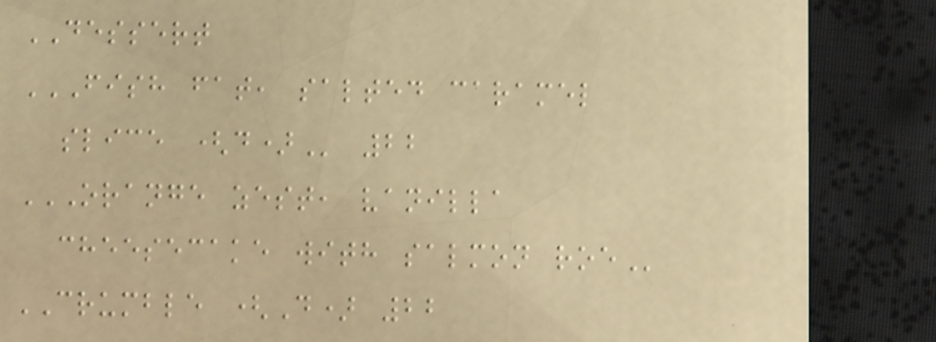DESSERT
FISH FAT, SALTED CARAMEL
SLICE (D) 22
ORANGE ZEST, VANILLA
CHEESECAKE WITH SALMON ROE
CRUMBLE (D) 22
